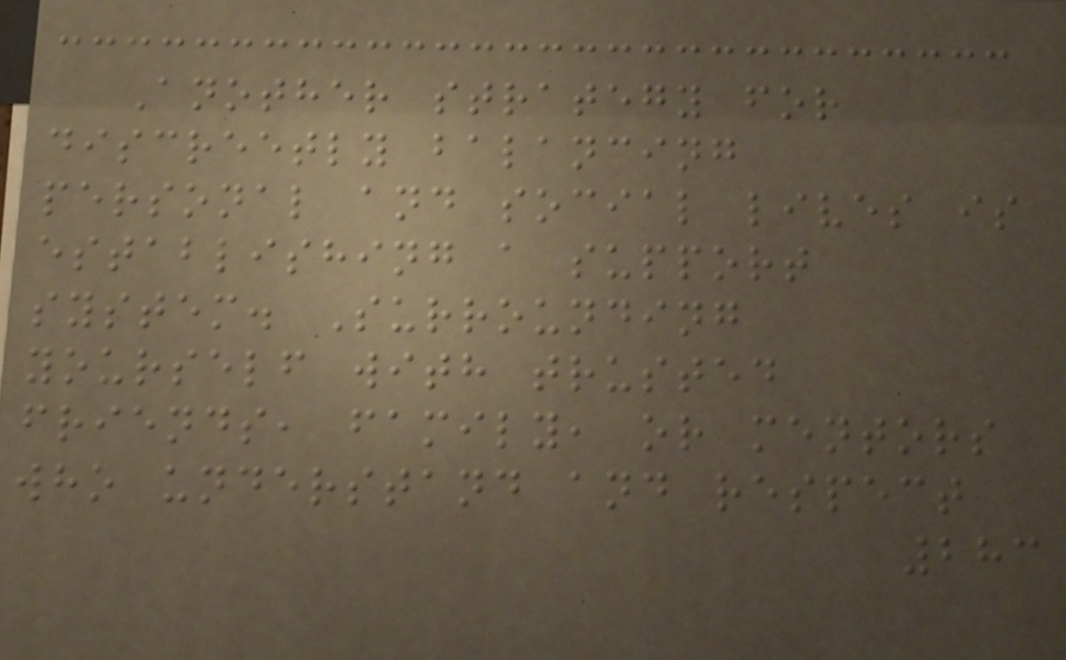Another strategy for
discreetly balancing
personal and social lives is
establishing a support
system. Surrounding
yourself with trusted
friends, family, or mentors
who understand and respect
283
